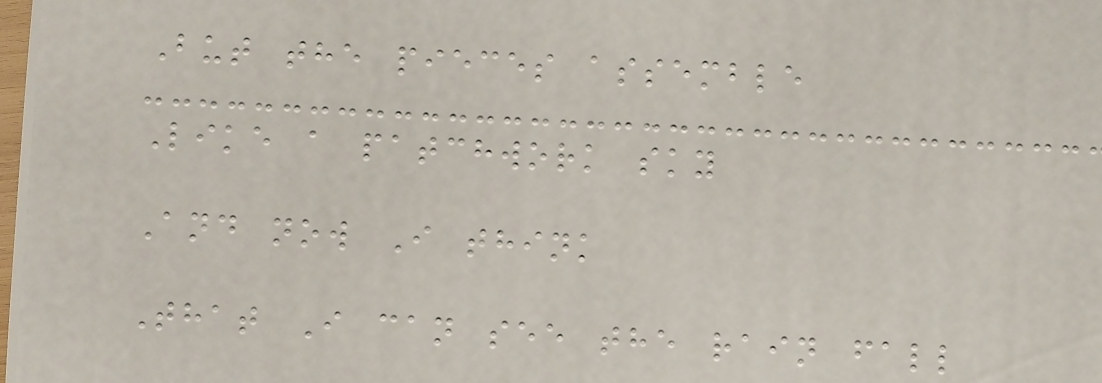But the pieces assemble
Like a patchwork sky
And now I think
That I can see the rain fall
